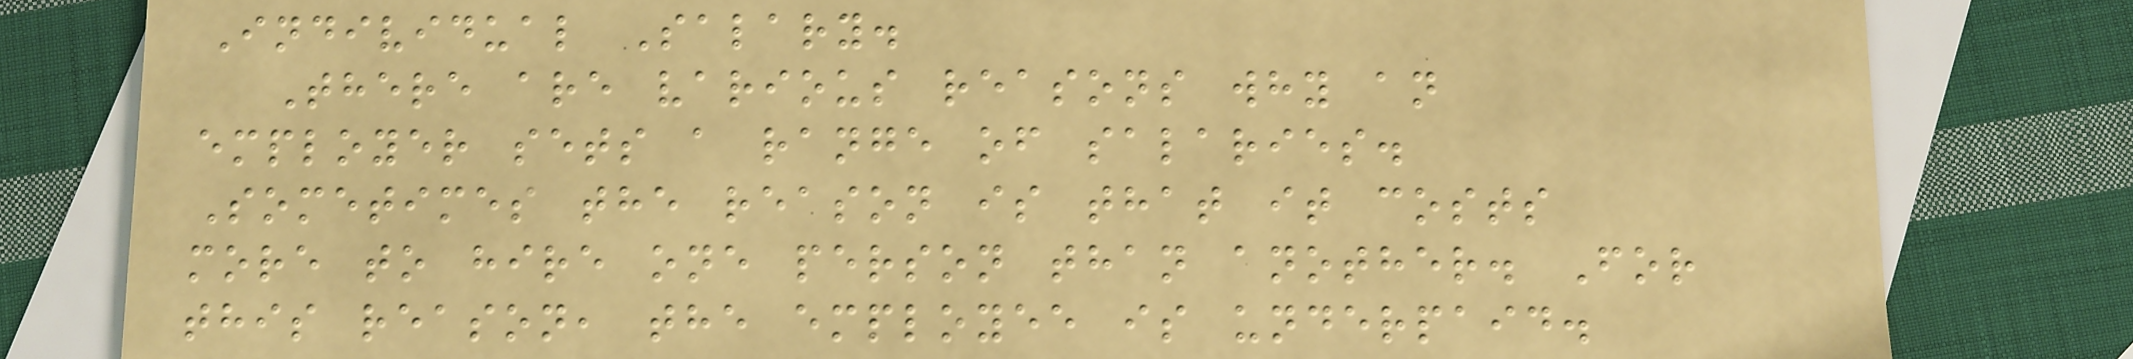Individual Salary.
There are various reasons why an
employer sets a range of salaries.
Sometimes the reason is that it costs
more to hire one person than another. For
this reason, the employee is underpaid.
